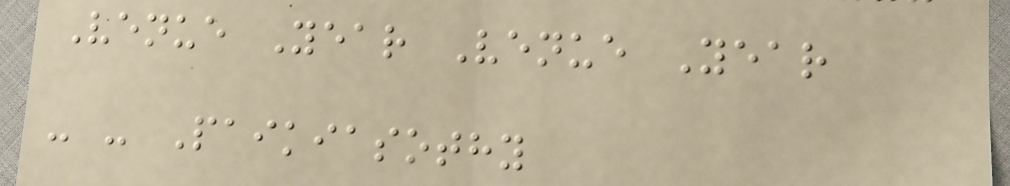Venue Year Venue Year
- - Paikiasothy
